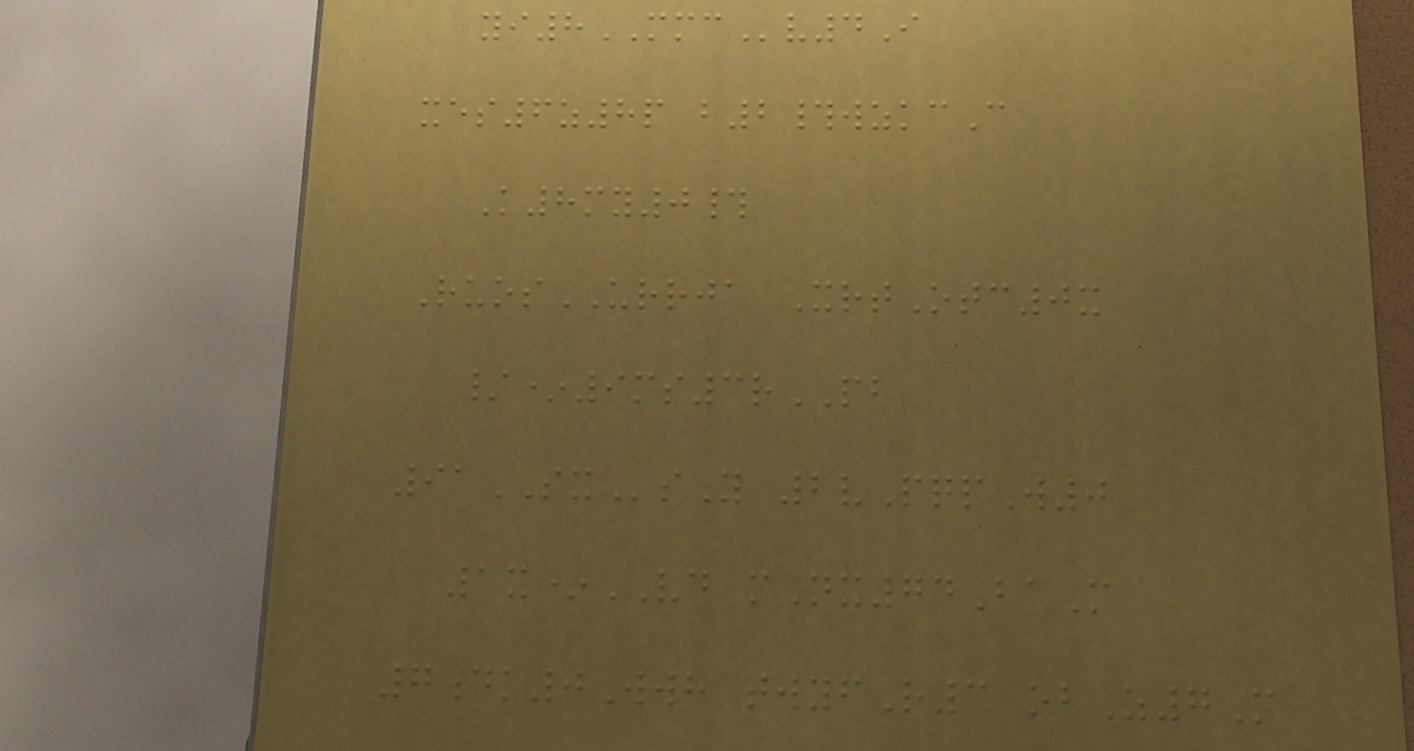yi8MMCv4I
xes6z8p b2#wzkcC
K8my0#
RuosURRJA XrtOtc0x
/*9ms3rPB
91SXsY 2vPqpW0
1x*VD mNx74BaM
7dk0Wwh twyfR3 obZ7M
